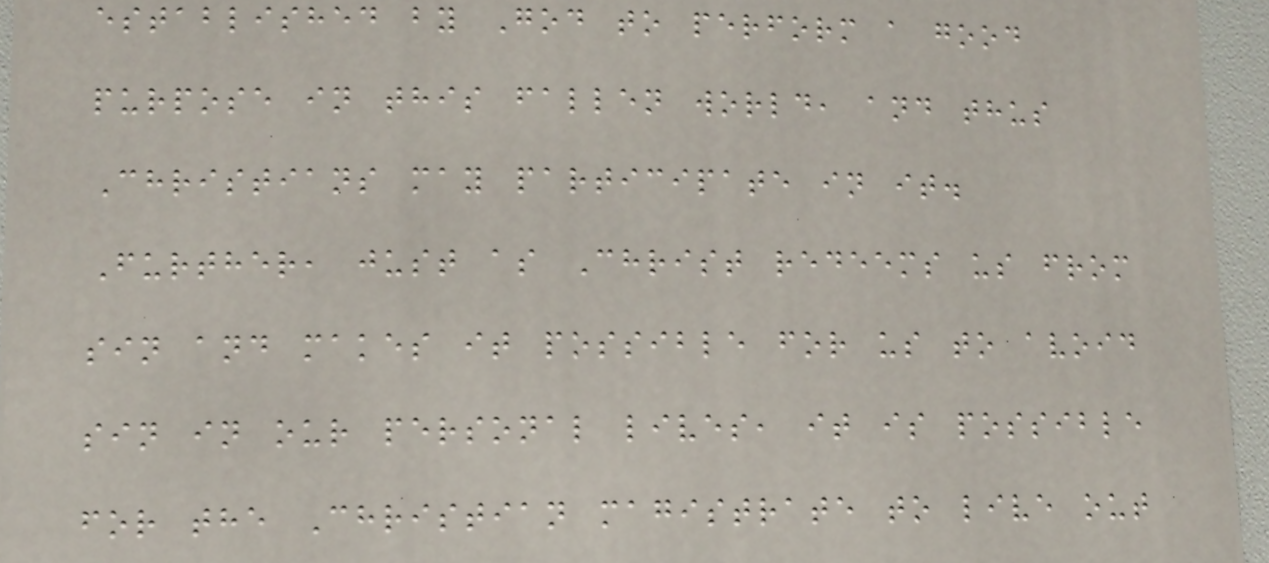established by God to perform a good
purpose in this fallen world, and thus
Christians may participate in it.
Further, just as Christ redeems us from
sin and makes it possible for us to avoid
sin in our personal lives, it is possible
for the Christian magistrate to live out
